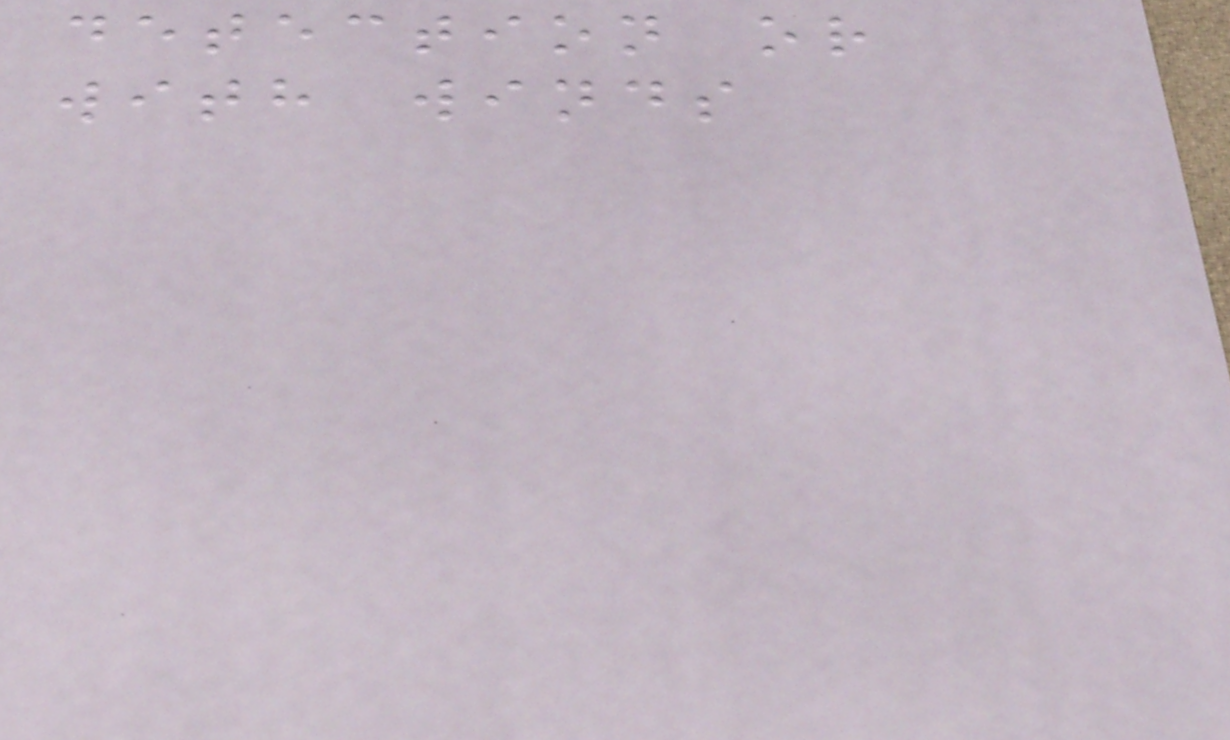detection or
with winds
